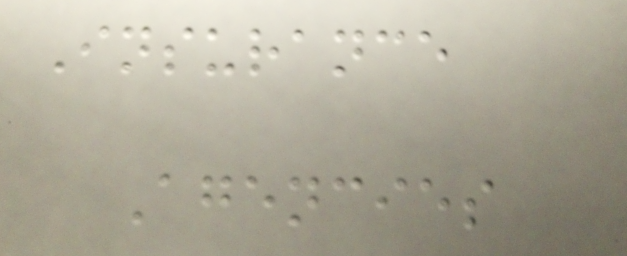Insurance
Agencies
